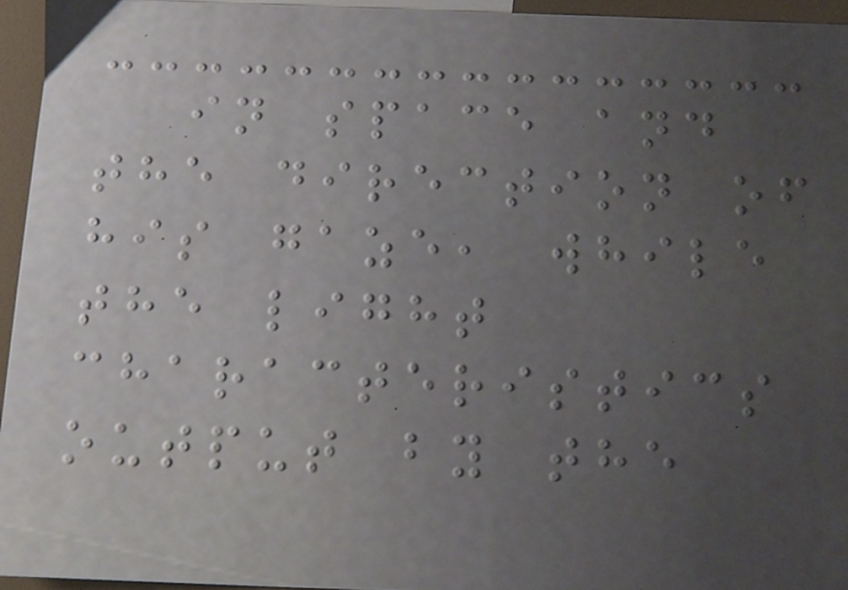in space and
the direction of
his gaze, while
the light
characteristics
output by the
